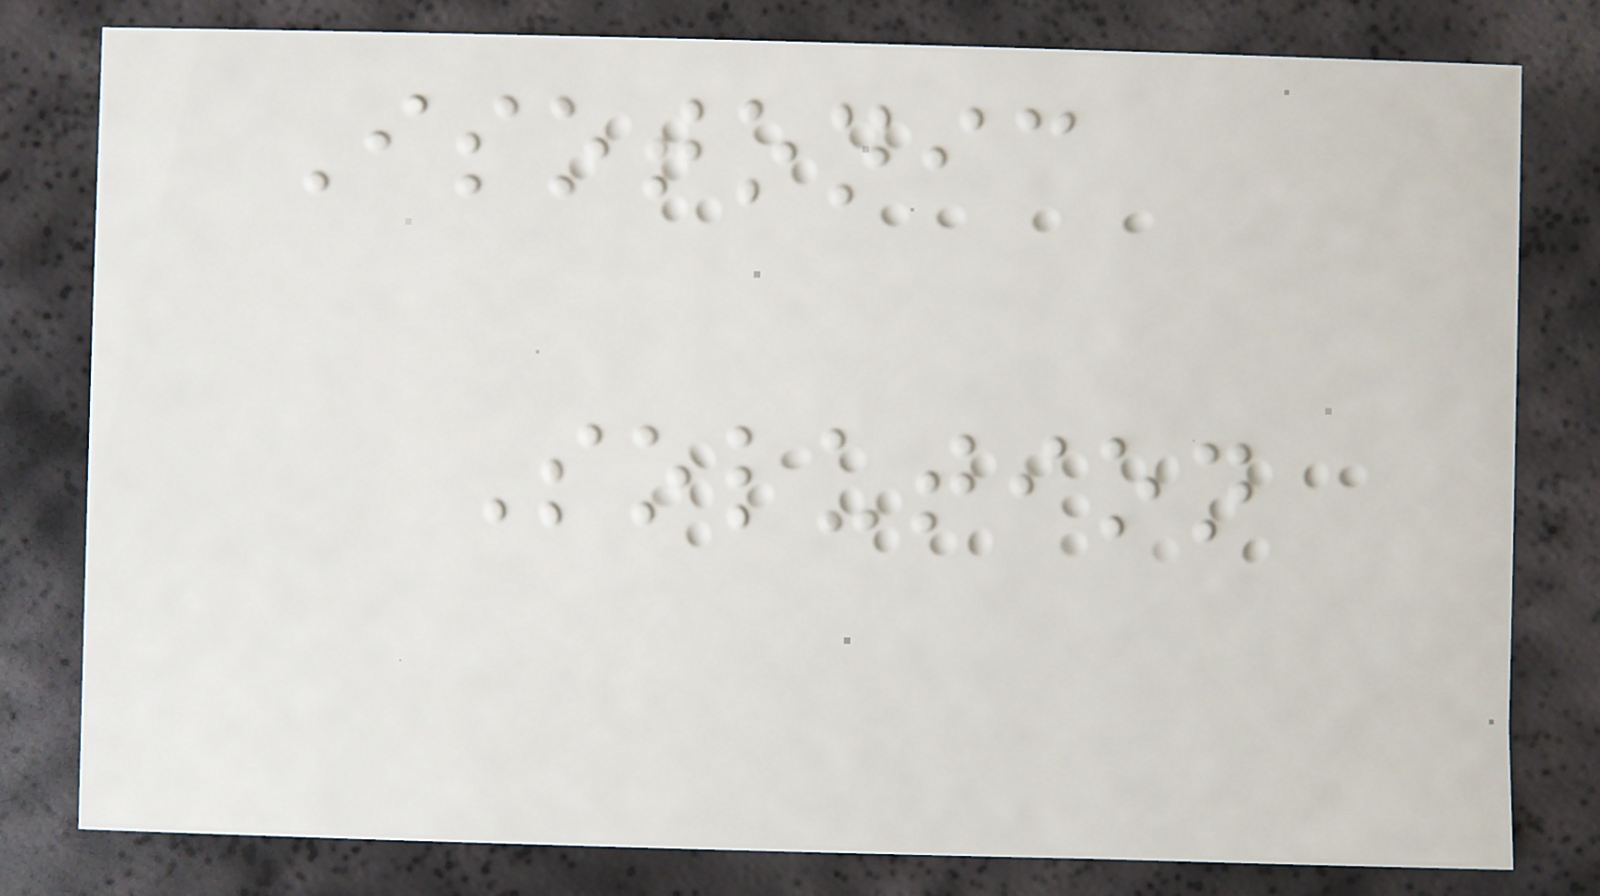Isotonic
Solution
